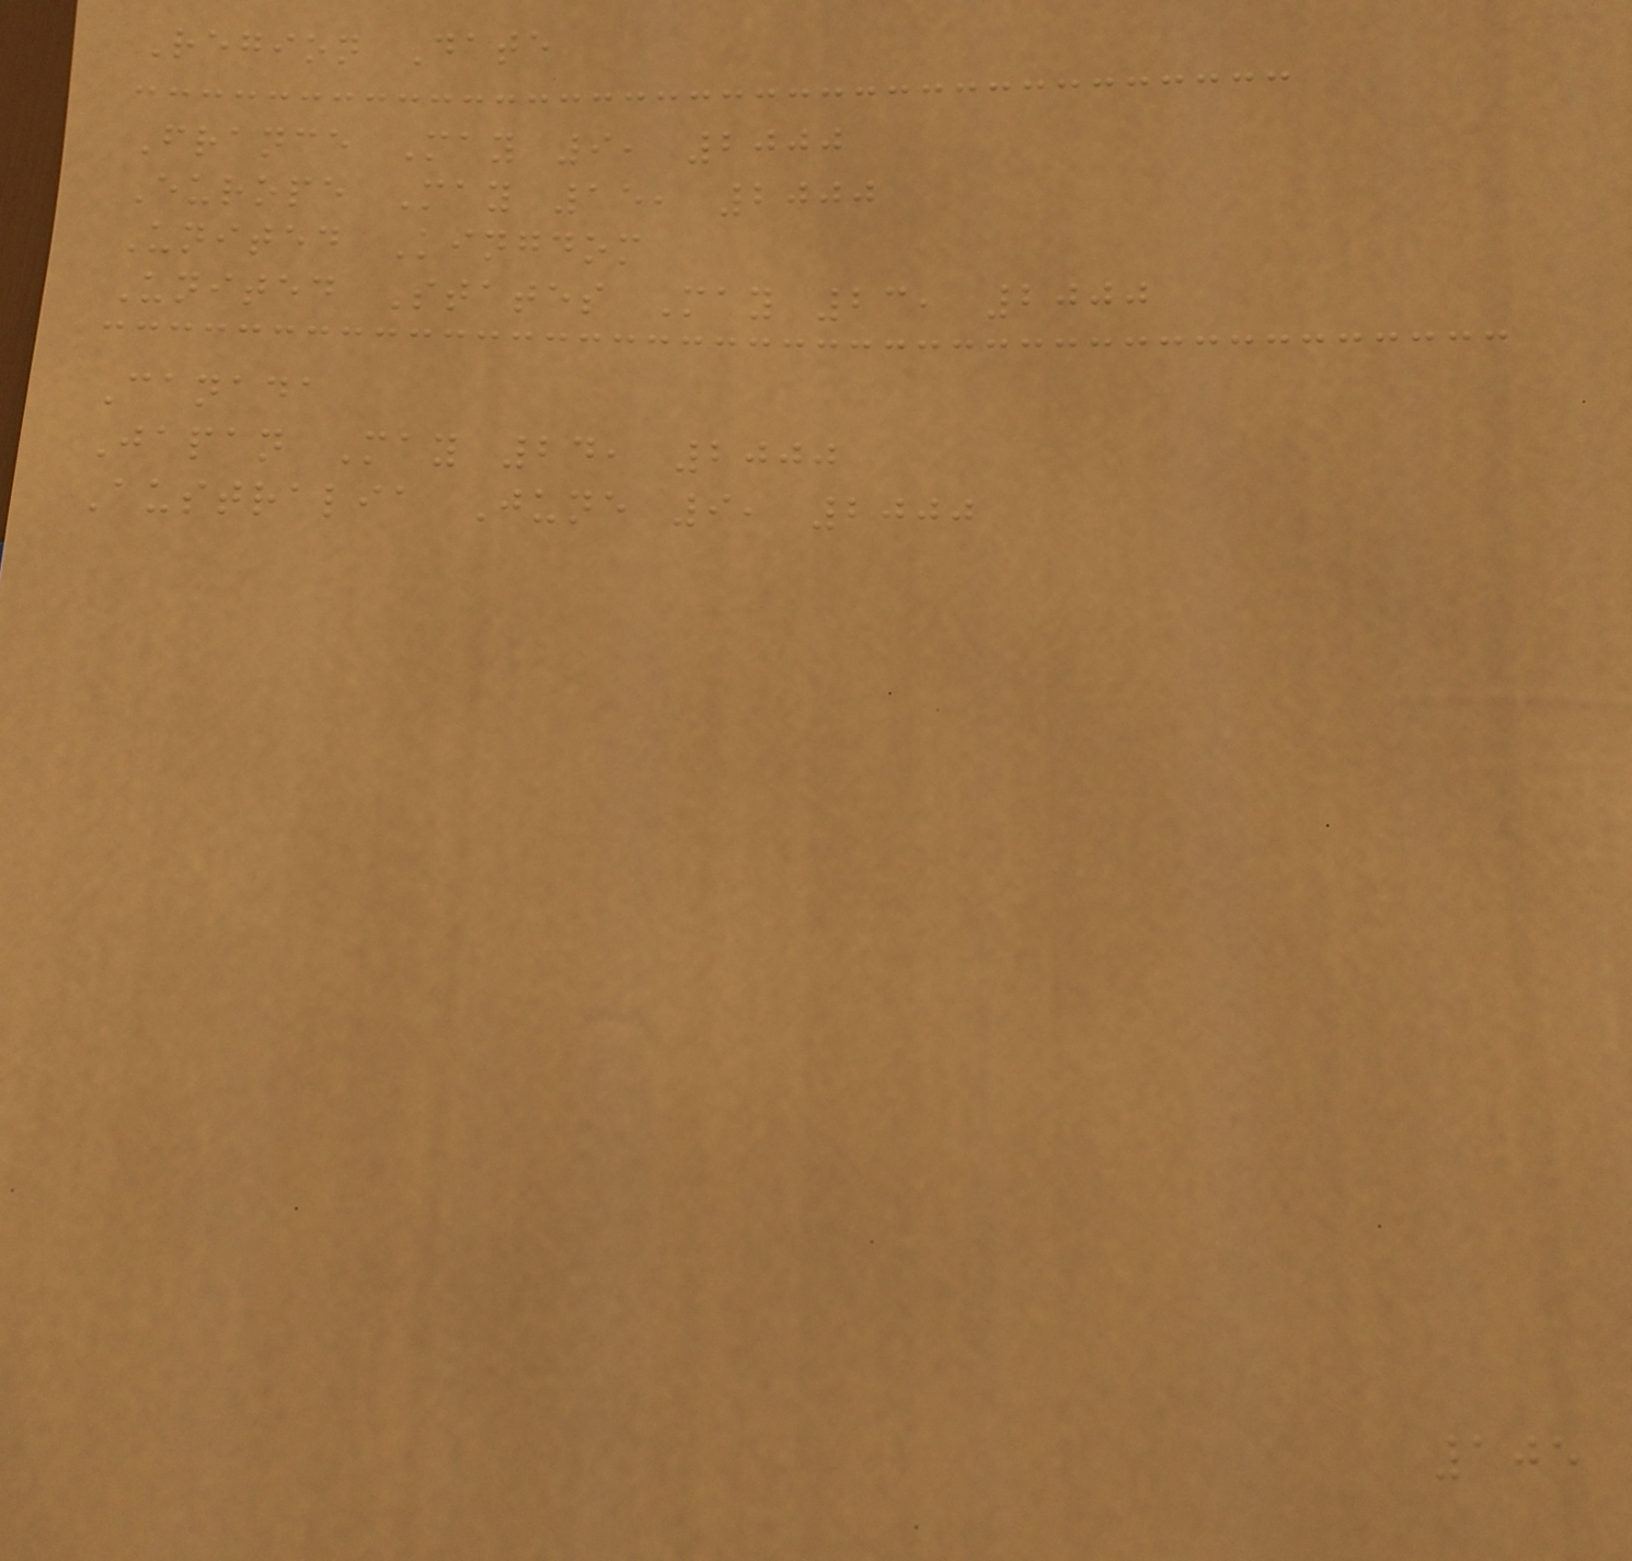Region Date
France May 9, 2000
Europe May 15, 2000
United Kingdom
United States May 23, 2000
Canada
Japan May 24, 2000
Australia June 9, 2000
105
